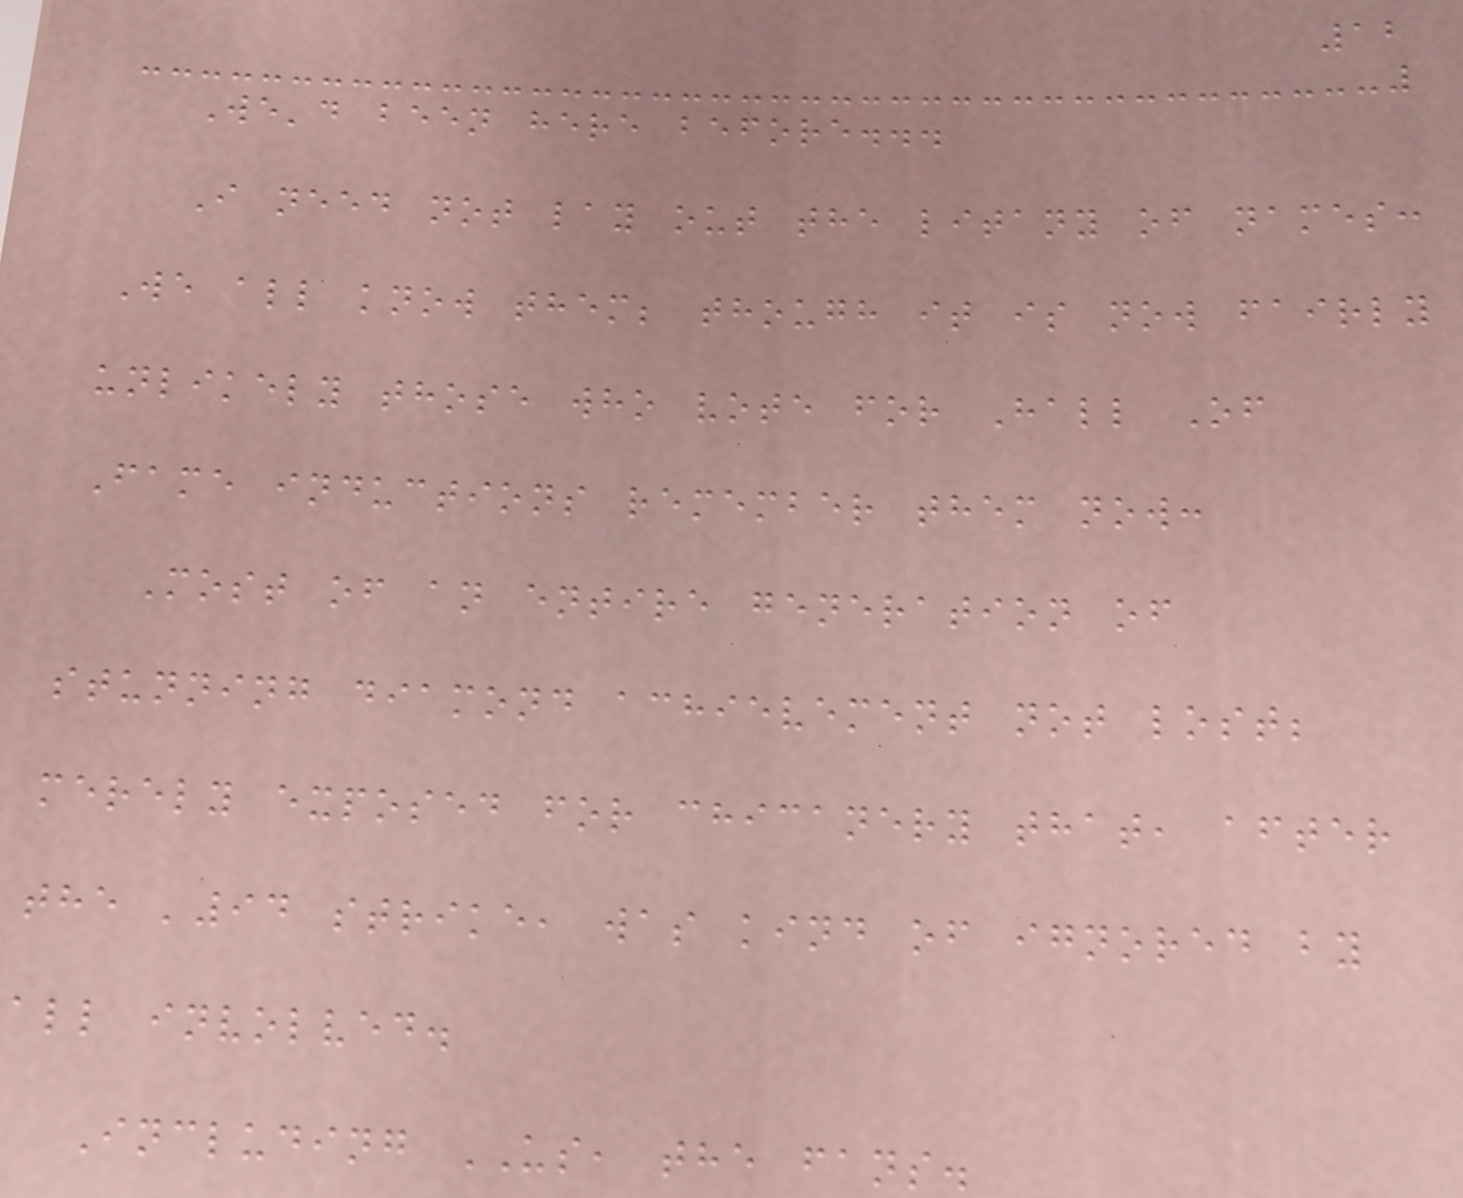12
We'd been here before...
I need not lay out the litany of names:
We all know them; though it is now fairly
unlikely those who vote for Hall Of
Fame inductions remember them now:
Most of an entire generation of
stunning diamond achievement not lost;
merely exposed for chicanery that, after
the '94 strike, was kind of ignored by
all involved.
Including US, the fans.
